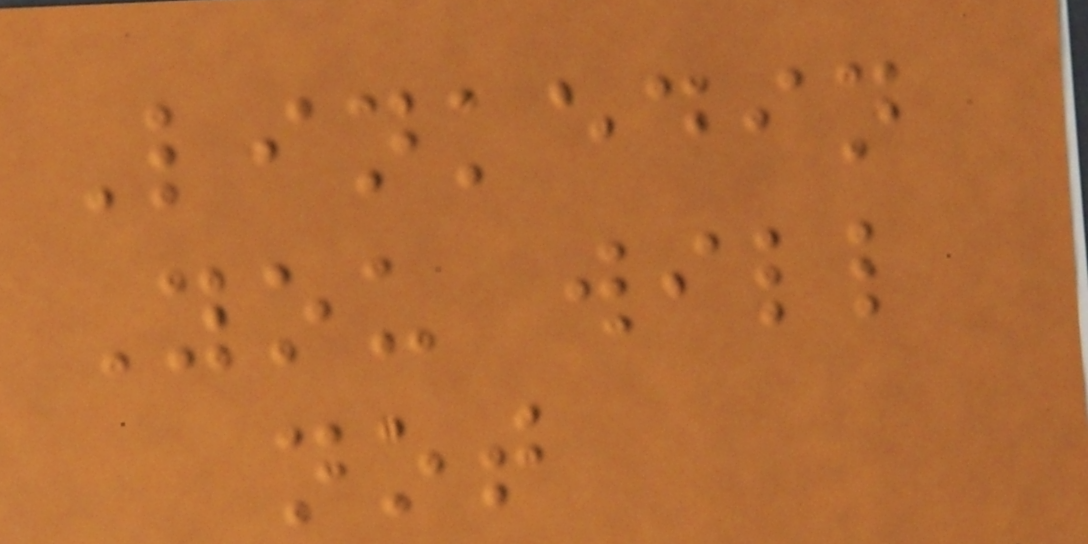Linkedin
You will
not
